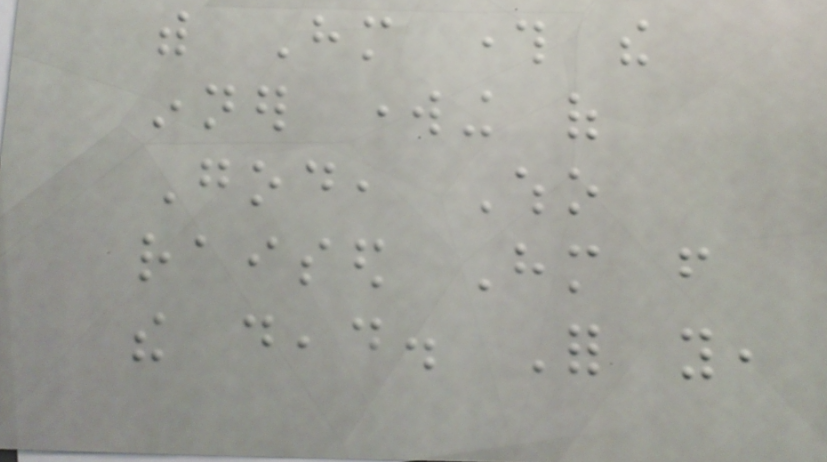with Him through the
inner working of
God, Who
raised Him from
the dead. For you,
